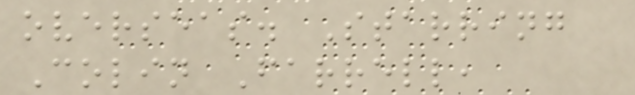overseas. Starring
Colin Farrell,
